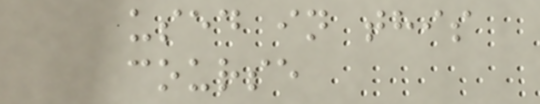used in this
course
